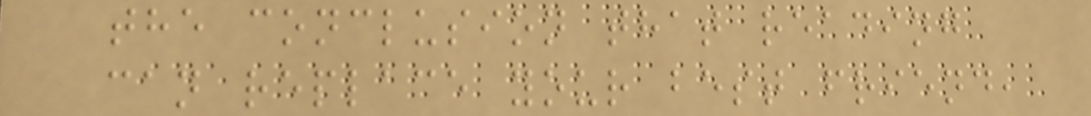the conclusion that reading
can replace your best friend,
